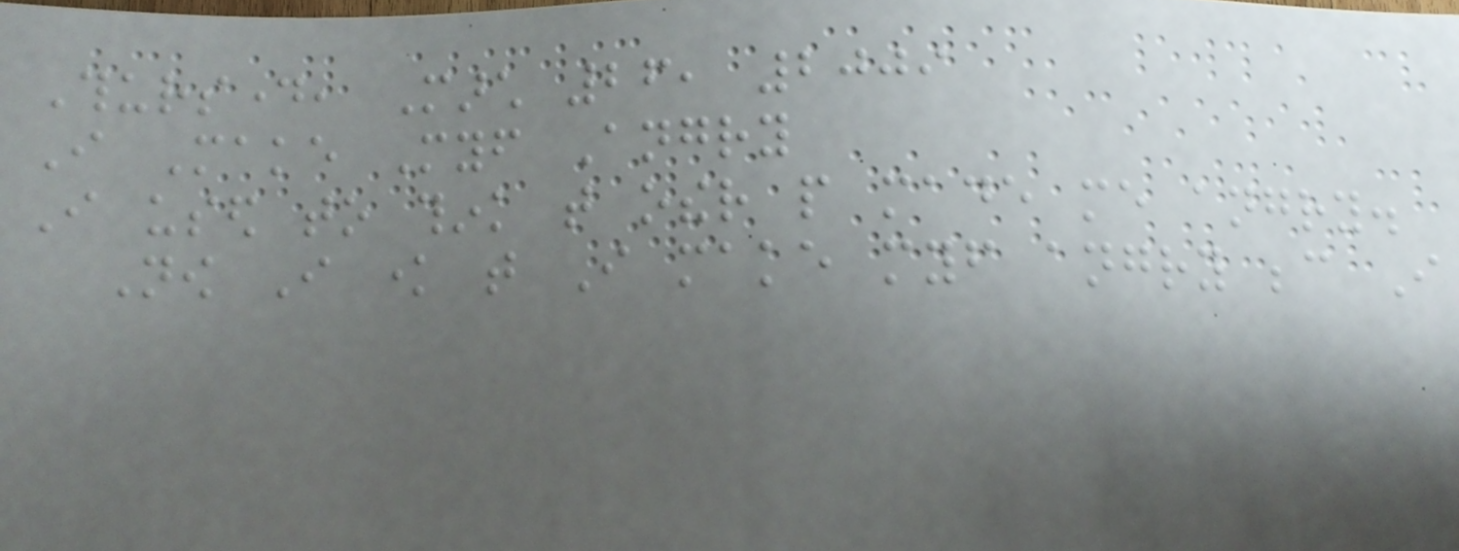Thursday, March 26, 2009
I Make Myself Angry
I used to think that other people made me angry.
Now I know that I make myself angry because I
